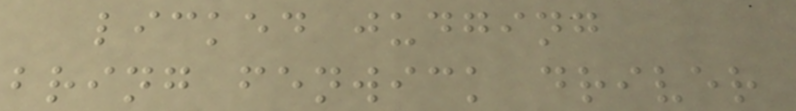licked judging
bring fenwick driver
